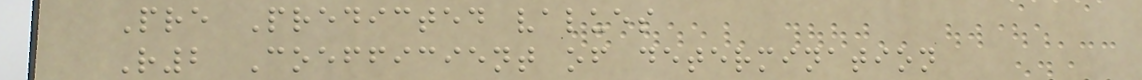Pre Predicted values
R2 Coefficient of determination
